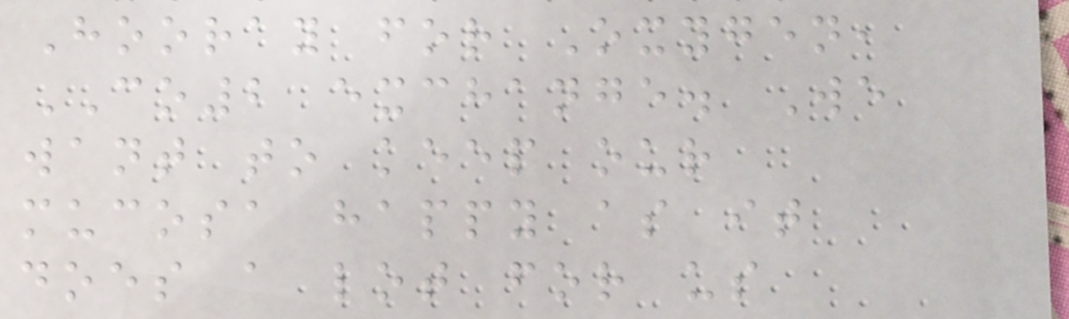Hooray for Oxygen,
CO2 exchange. We
want to keep our
mucosa happy as it
does a lot for us
